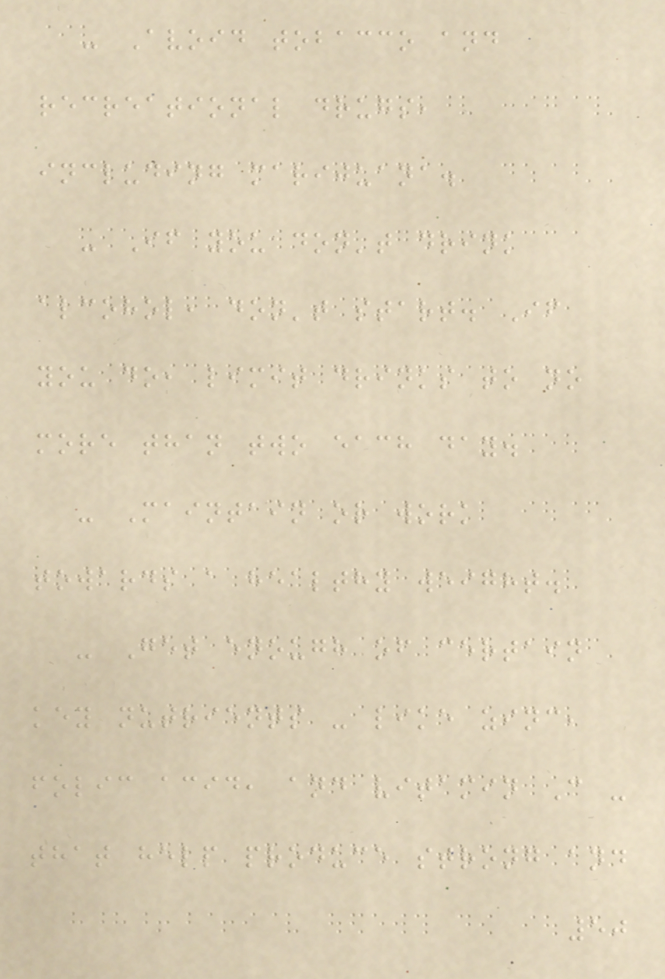- Avoid tobacco and
recreational drugs,
including marijuana.
- If you don't drink
alcohol, don't start. If
you do, limit drinks to no
more than two each day.
- Maintain or work
towards a healthy weight.
- Get enough of certain
key nutrients - like zinc,
folic acid, and vitamin C -
that help produce strong and
50
